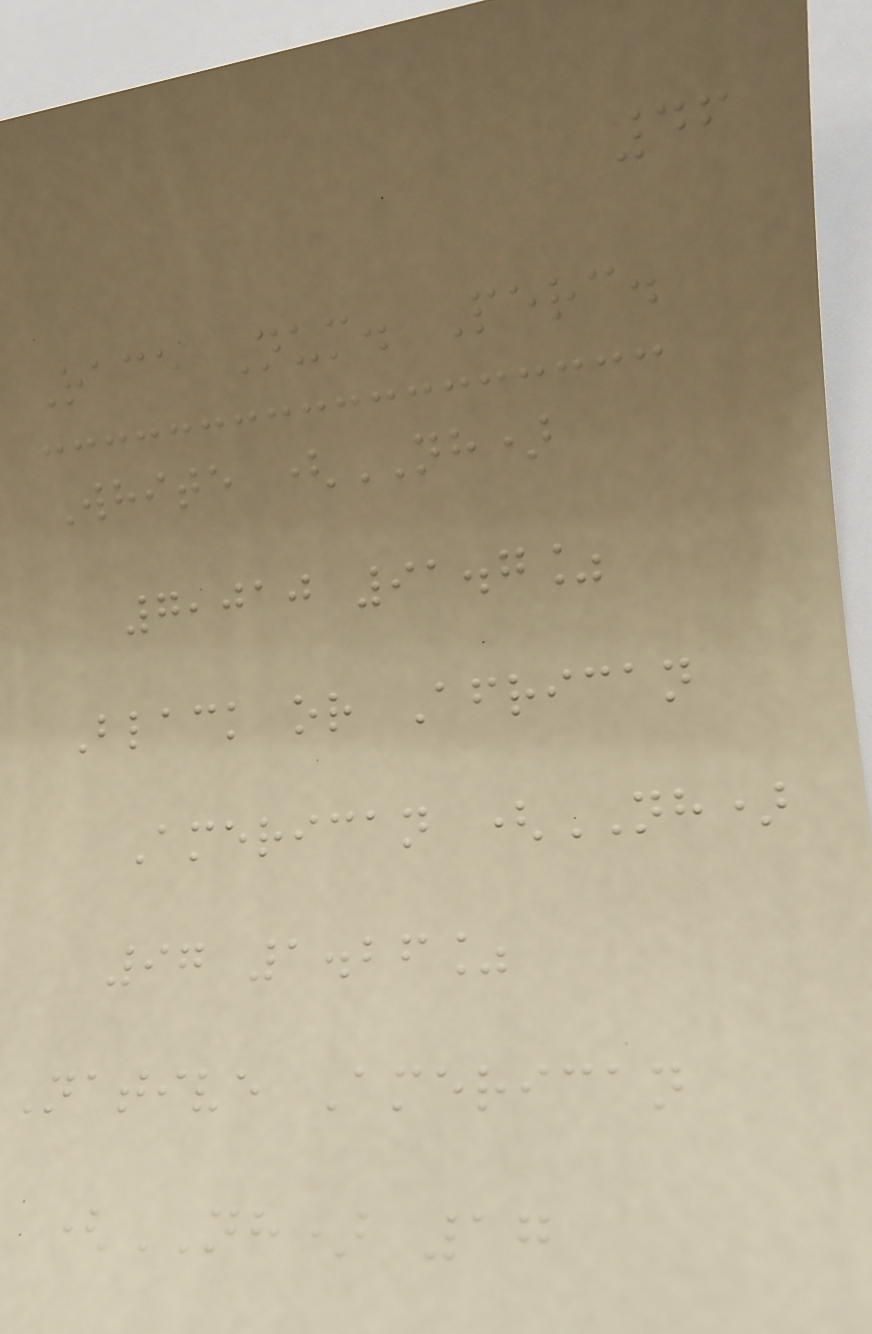46
Race Num. Perc.
White (NH)
7,010 91.7%
Black or African
American (NH)
97 1.26%
Native American
(NH) 17
